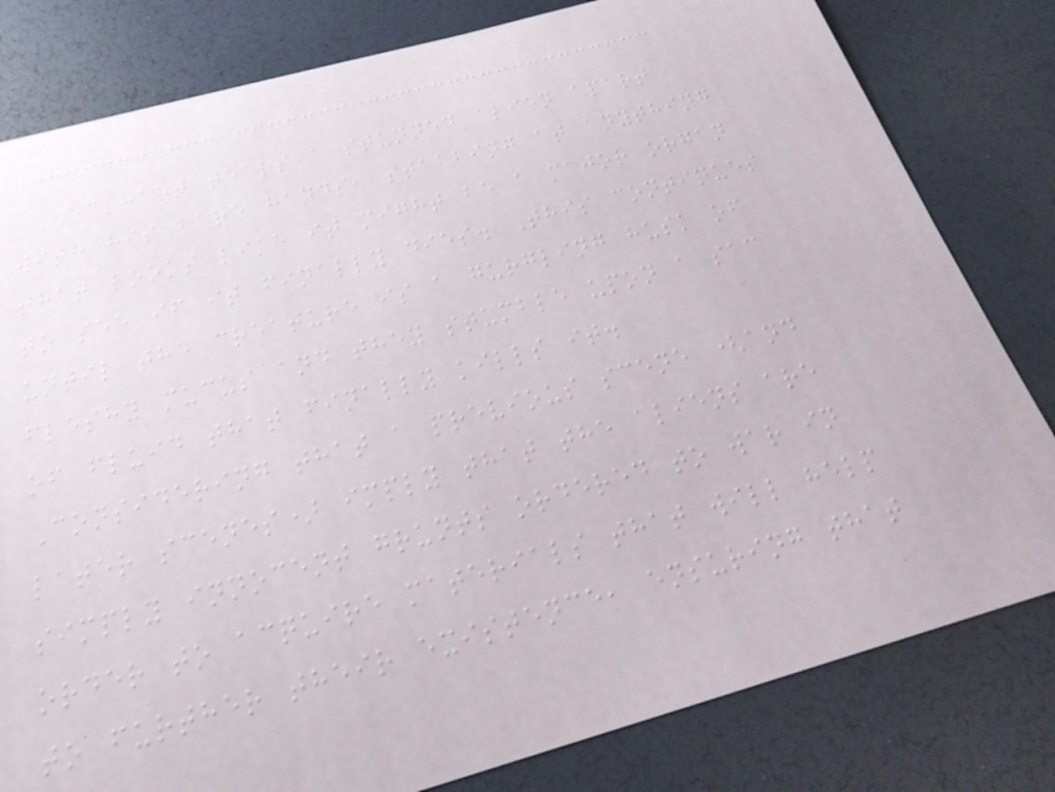Eckhart tears a stunned alien apart
with his bare hands, stabbing at anything
that looks like it might be a major organ
to see if it finally dies. This continues
until the creature is a gurgling husk of
fleshy mucus and they stumble upon a sac
of fluid that finally kills it.
Considering that a previous scene (and
later scenes) imply that the aliens are
simply innocent grunts ordered to war in
order to acquire materials that will help
to further their existence, ensuring that
